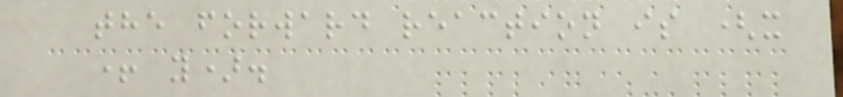the forward reaction is (x
+ y).
